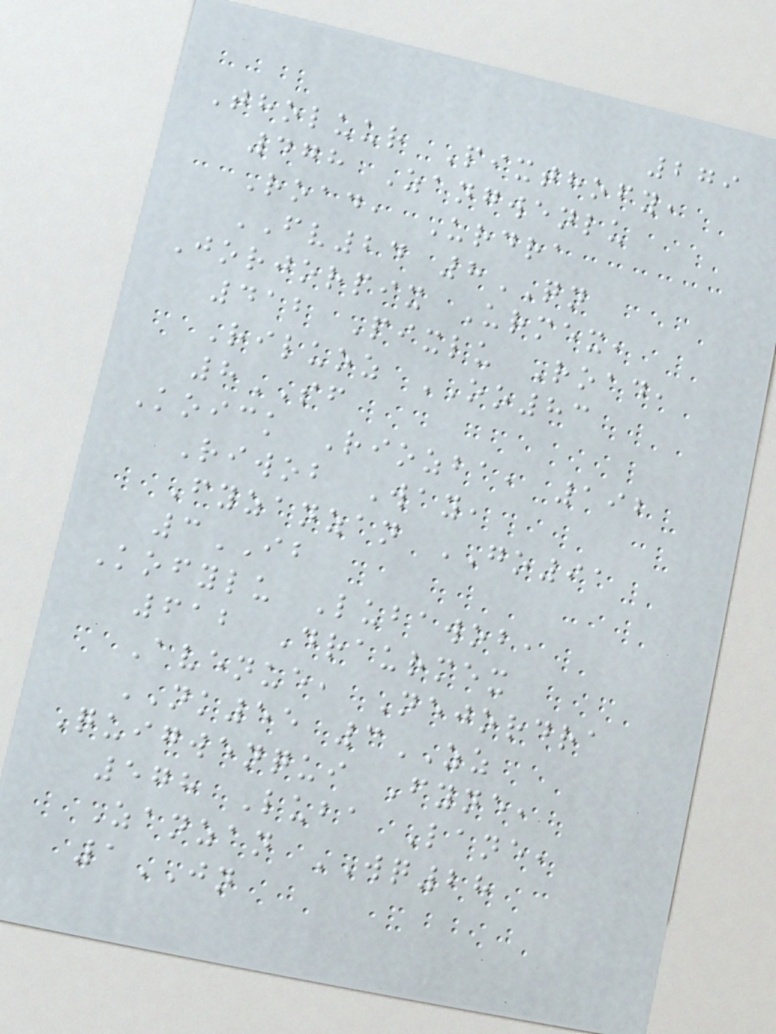279
Tholuur Pixthofy,
478 Zangwenlu
Road, Urdra
FV24 8QN
Jorjorpix Urmex,
412 Pixlu Road,
Riluoz OO83
8SF
Koick Riozba, 192
Riwob Way,
Fyzanzan GO91
3IB
Kofylu Lubawob,
612 Draurmex
Avenue, Nejordra
NK55 3ZZ
Quigwenqui Fyne,
578 Luba Lane,
Zanzan WQ28
1JN
